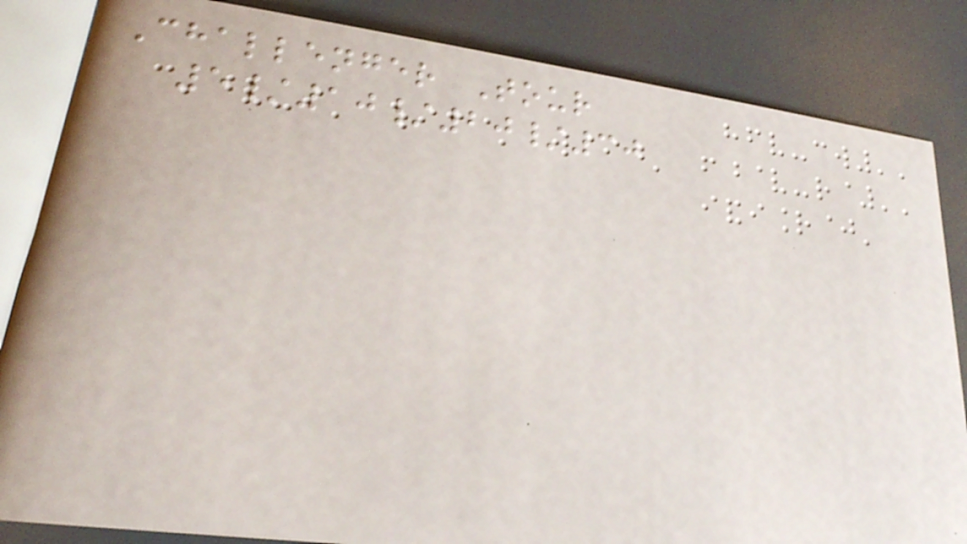Challenger Tour
5/10/20/30
